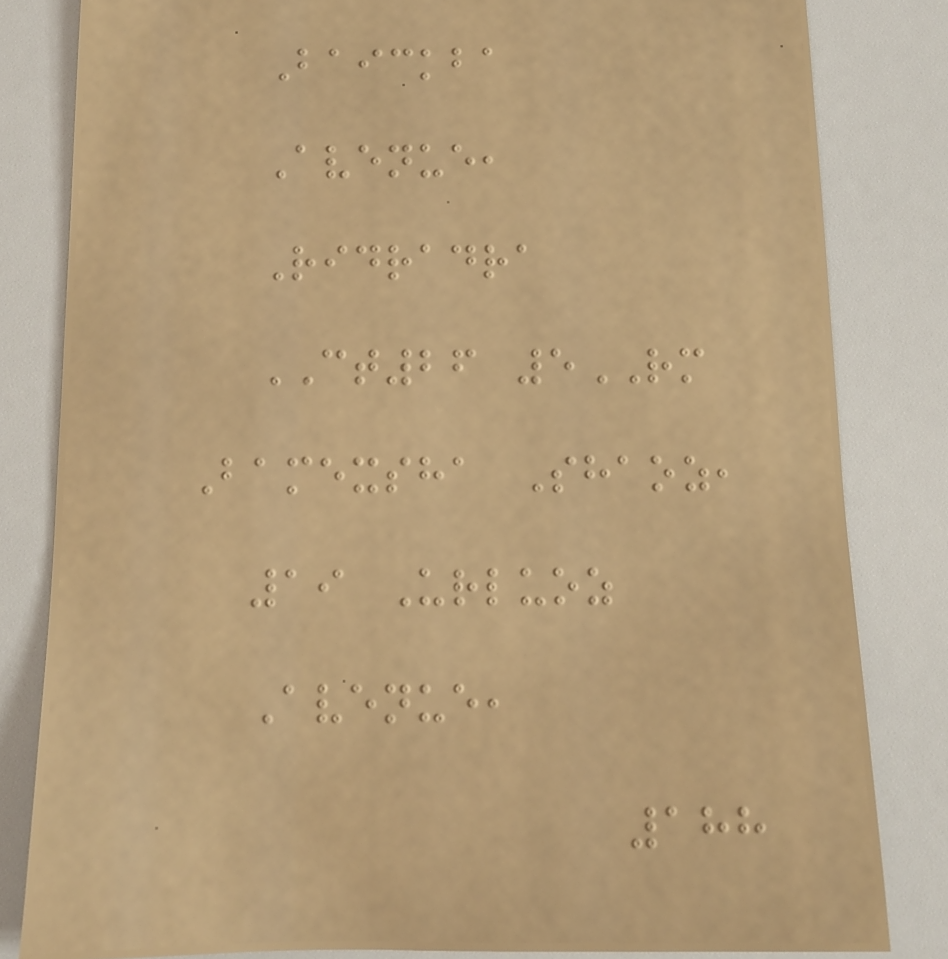Baickba
Avenue,
Ridradra
CT26 5RM
Bamexsha Shaoz,
19 Urluoz
Avenue,
188
